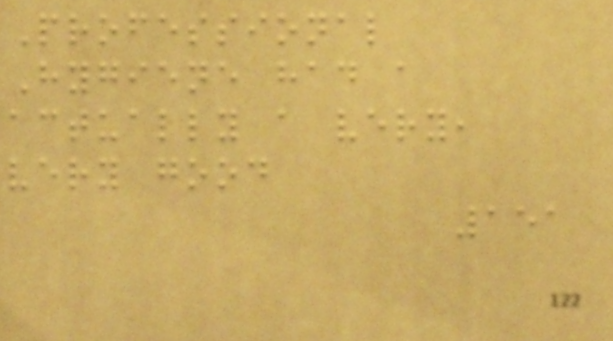Professional
Hygiene had a
actually a very,
very good
151
